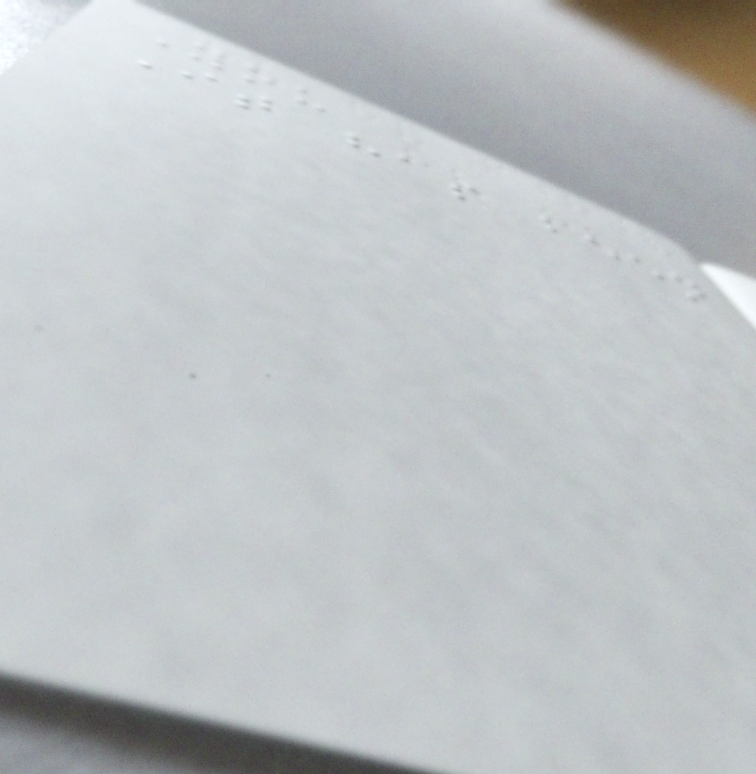You
It has been
